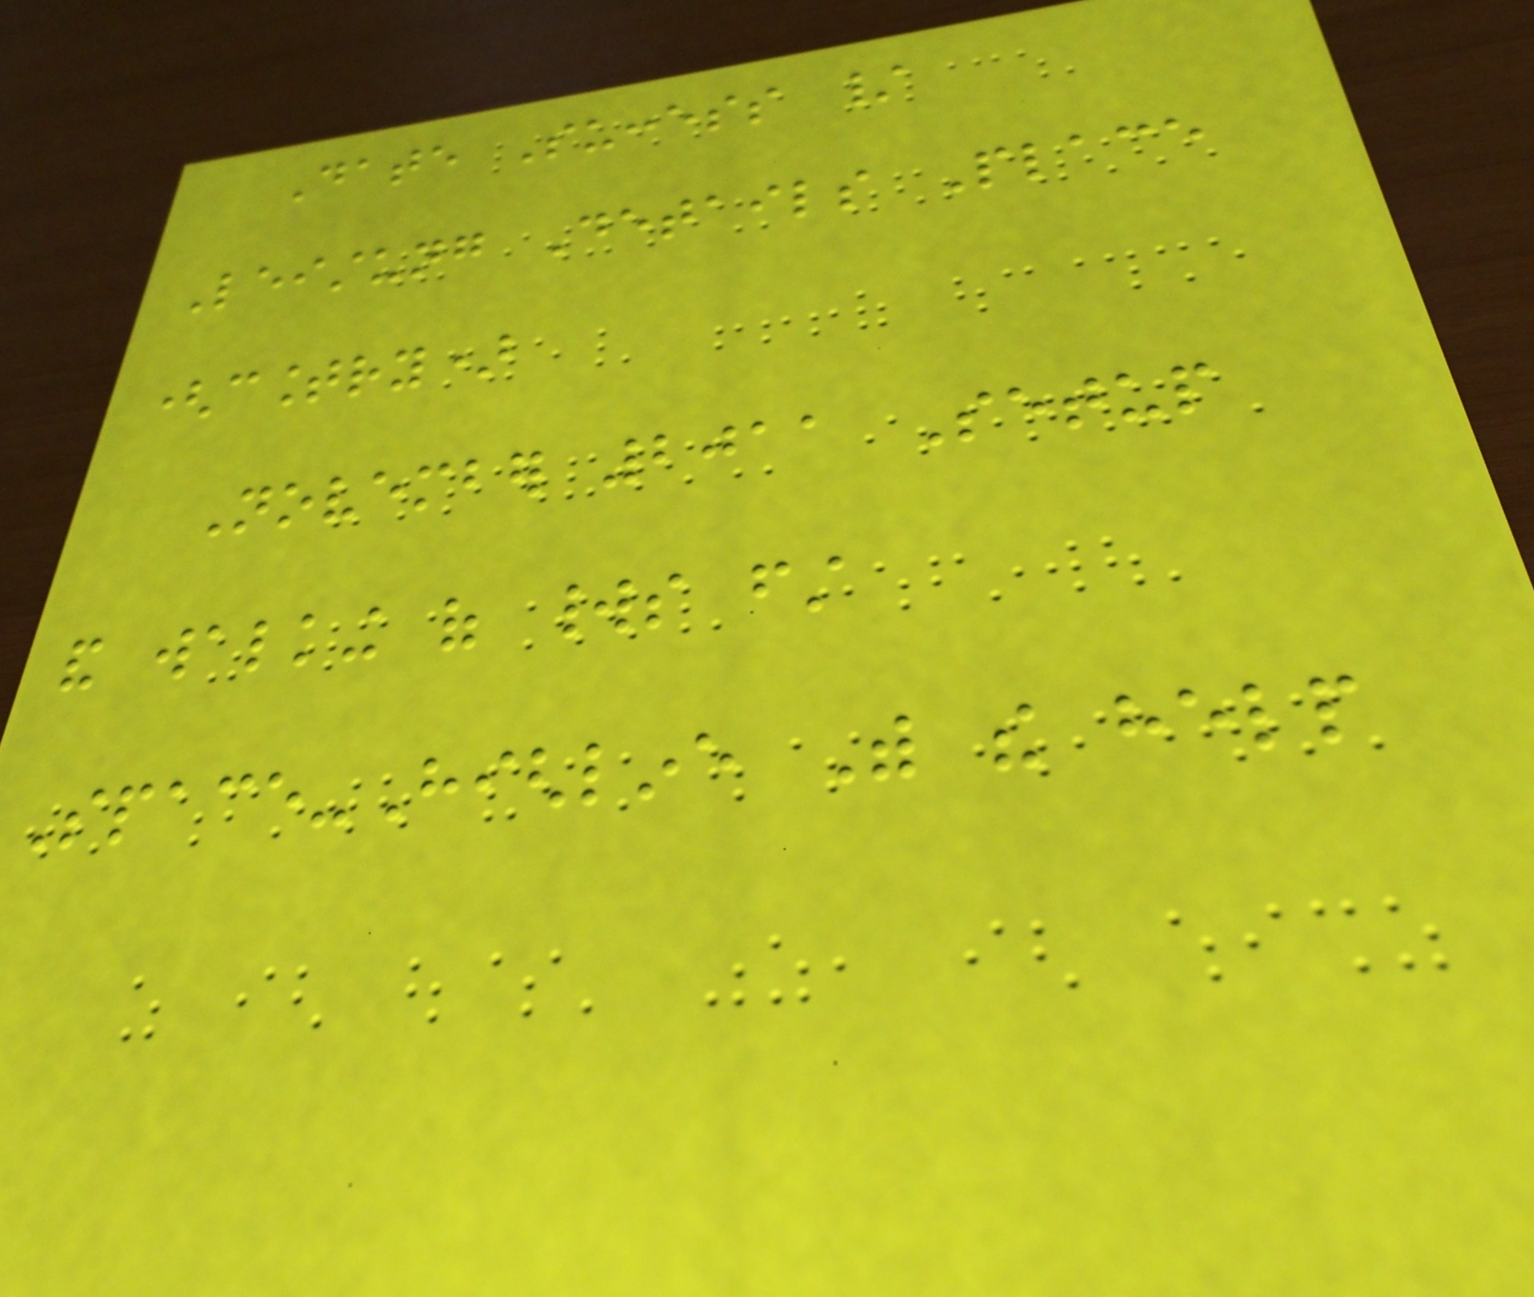Date Success /
Leistung Details Place
(country)
November 2011 Setup
and walking of worlds first
Space-Highline With the help
